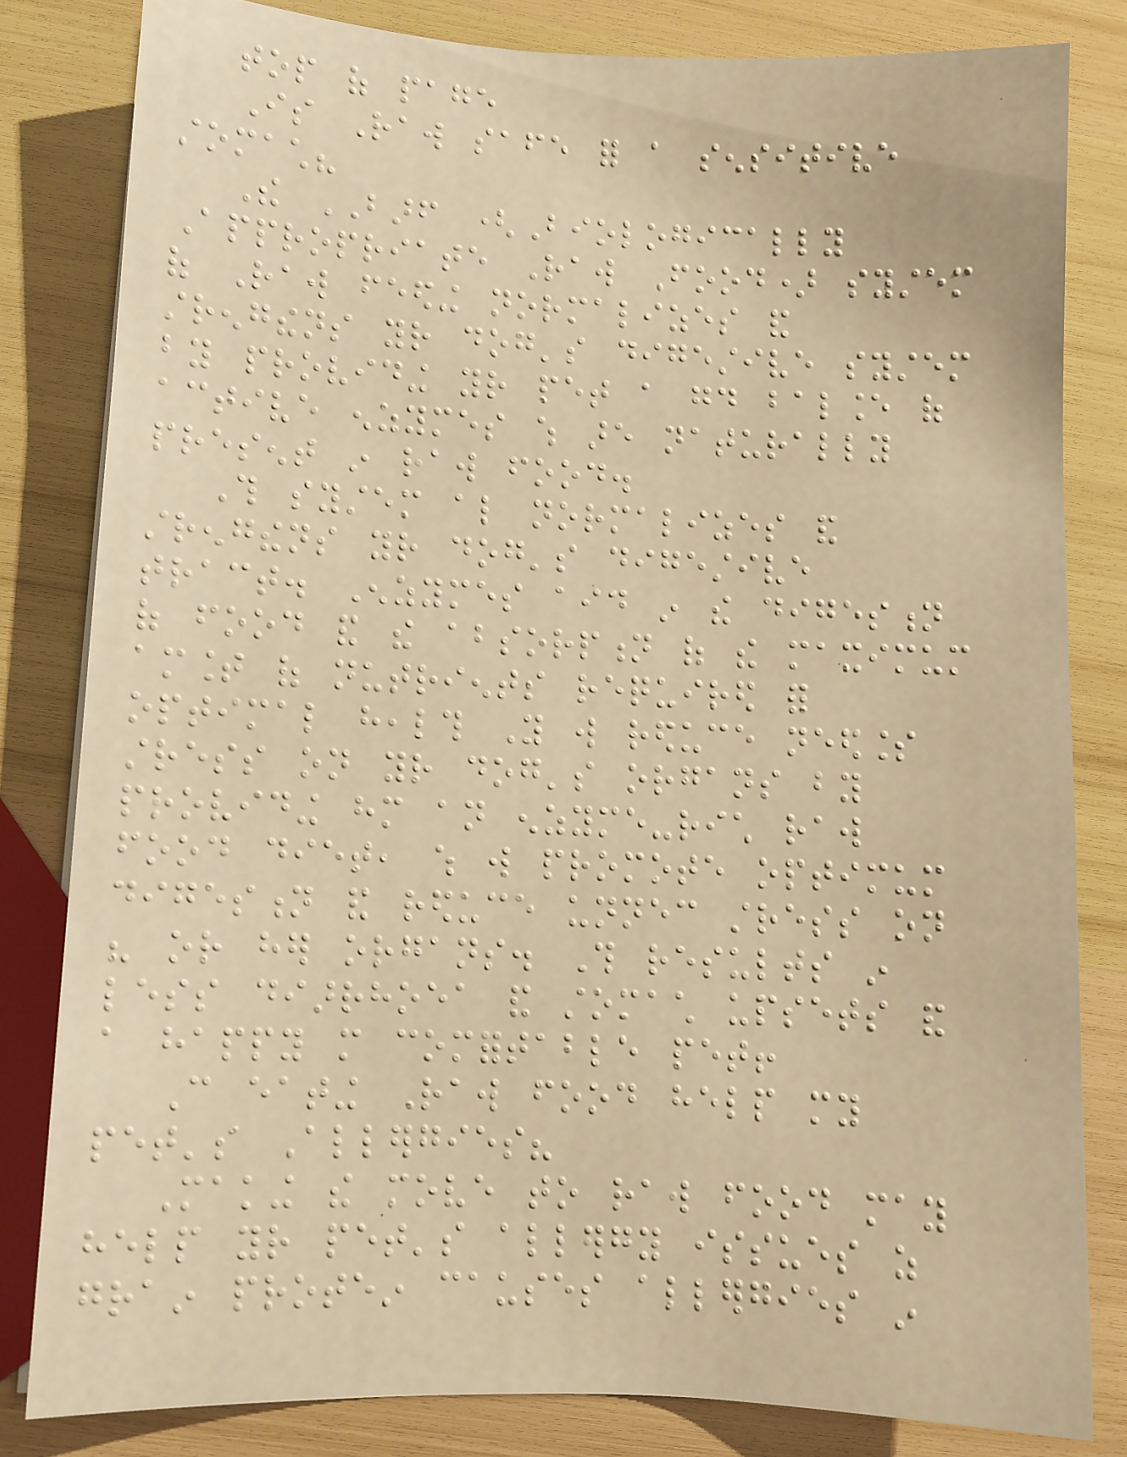top of page
Is Raw safe for a sensitive
stomach?
The BARF (Biologically
Appropriate Raw Food) system
of Raw feeding normalizes and
strengthens your dog's digestive system
by providing your pet a good balance of
active enzymes which are naturally
present in raw food.
This system also normalizes and
strengthens your dog's digestive
tract. Enzymes aid in the digestion
of food and the absorption of the maximum
amount of nutrients required for
optimal health You will reduce needless
stress on your dog's organs by
providing him an enzyme-rich raw
food diet, which will promote optimum
digestion and reduce unnecessary stress on
his or her organs. This results in
less diarrhoea and stomach upsets and
a happy more comfortable pet!
Can eating Raw food help my
pet's Allergies?
Making the move to raw food may
help your pet's allergy issues as
grain protein causes allergies in
